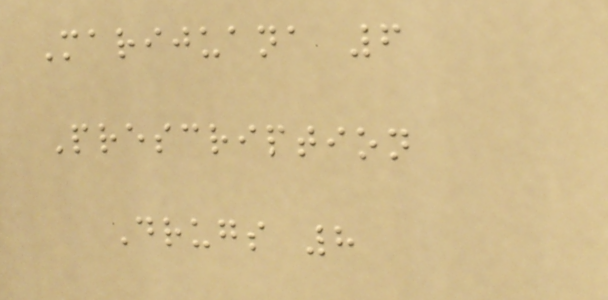Marijuana 6
Prescription
Drugs 8
